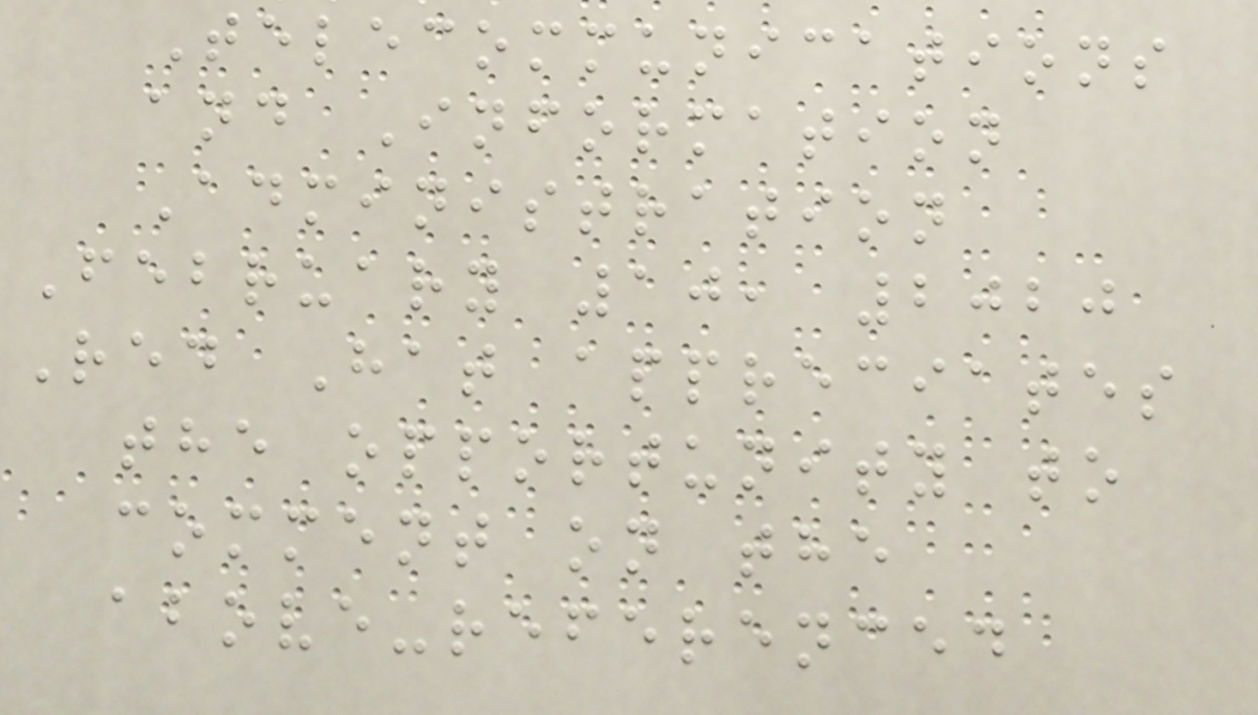Telecommunications
and Information
Administration
February 10, 2020
Red Hat appreciates
the opportunity to
comment on the
above-referenced
